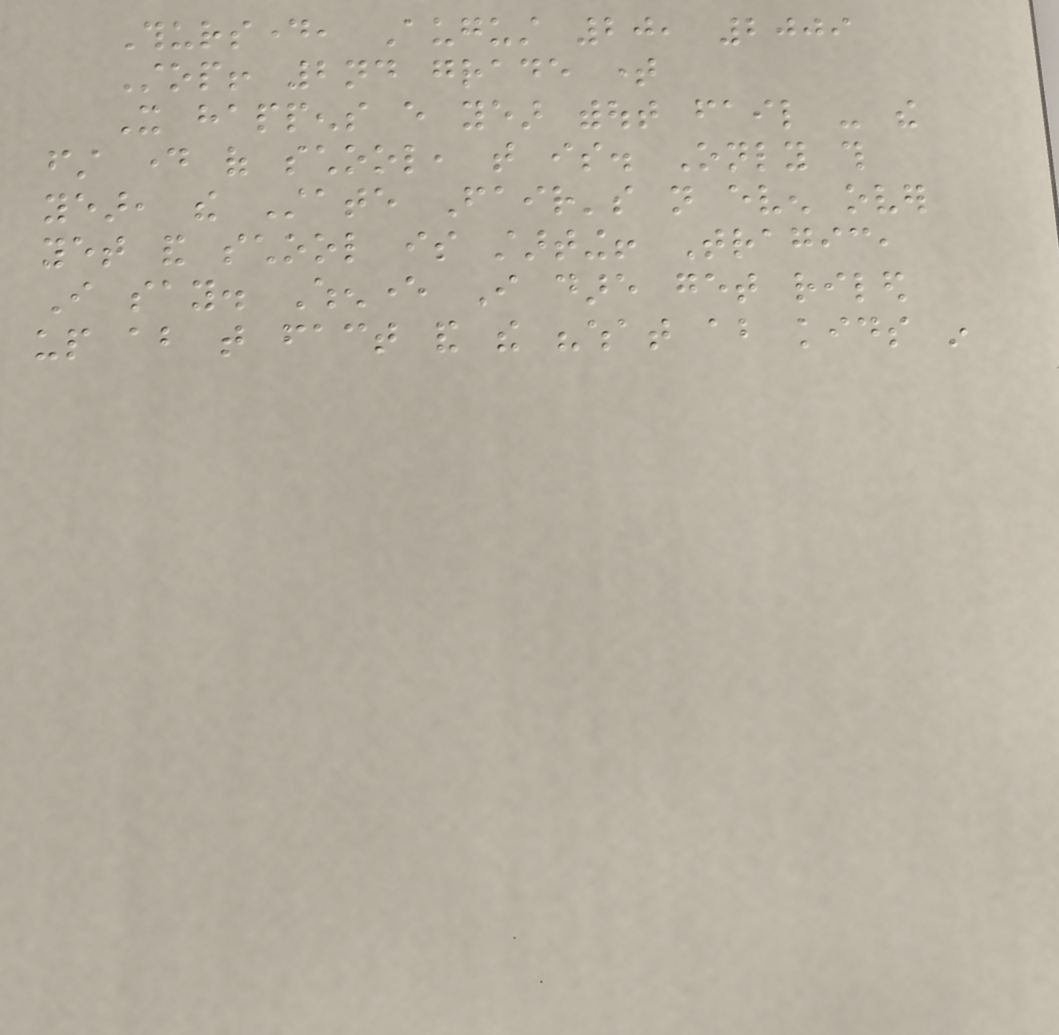Thursday, August 20, 2009
Stop! 2nd grade time
It happens every year without fail - the
first day of school, that is. Only this
year, the State Fair's not even over
yet and school is starting! Tragic,
I say. Whenever I dare get riled
up about that fact and the "what about kids in
